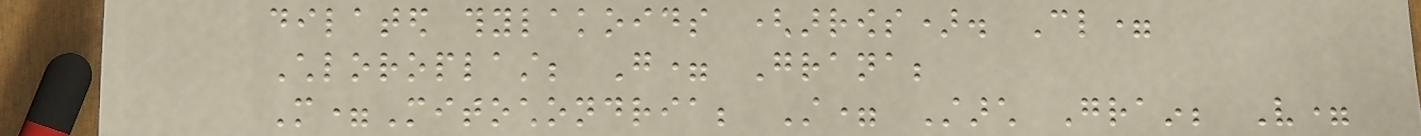dilated thylakoids (arrows). Cl=
Chloroplast; G= Grana;
M=Mitochondria; St= Starch Grain; V=
